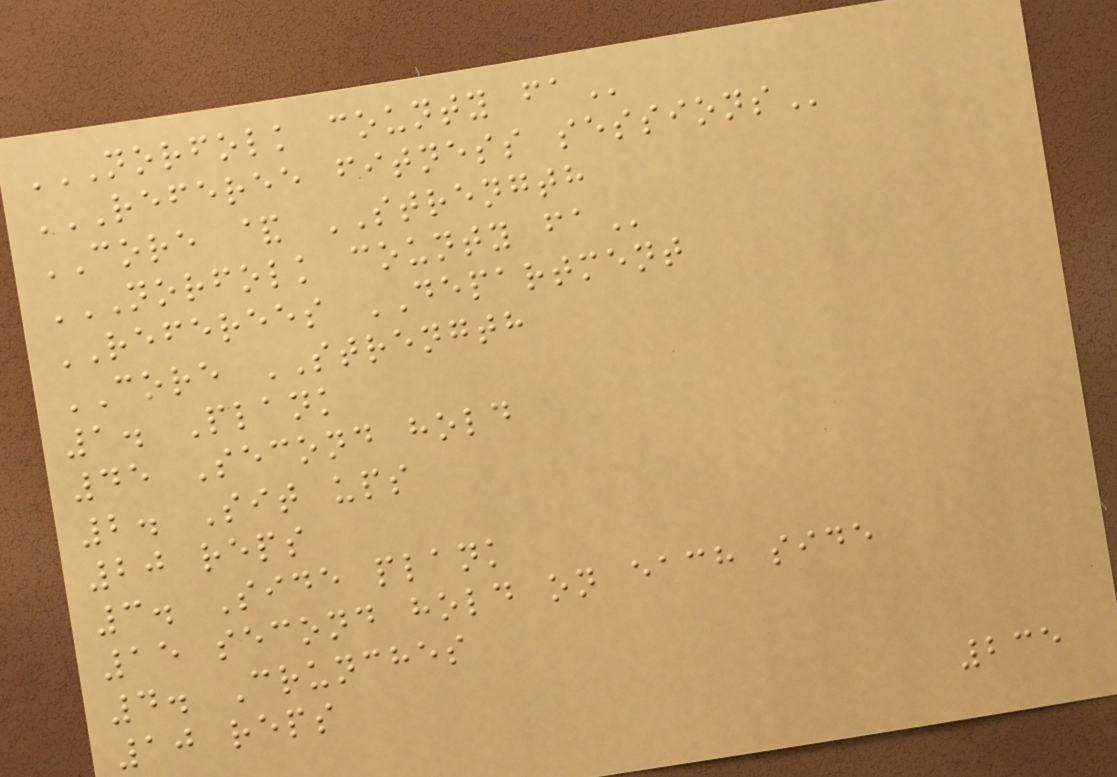NORFOLK COUNTY FA
REFEREE FITNESS SESSIONS
CORE & STRENGTH
NORFOLK COUNTY FA
REFEREES DEPARTMENT
CORE STRENGTH
1. Plank
45 Second hold
2. Sit ups
20 reps
3. Side plank
15 second hold on each side
4. Crunches
10 reps
235
